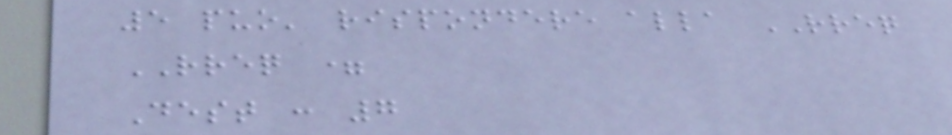5 puo' rispondere alla RREQ
RREQ =
Dest : 7
